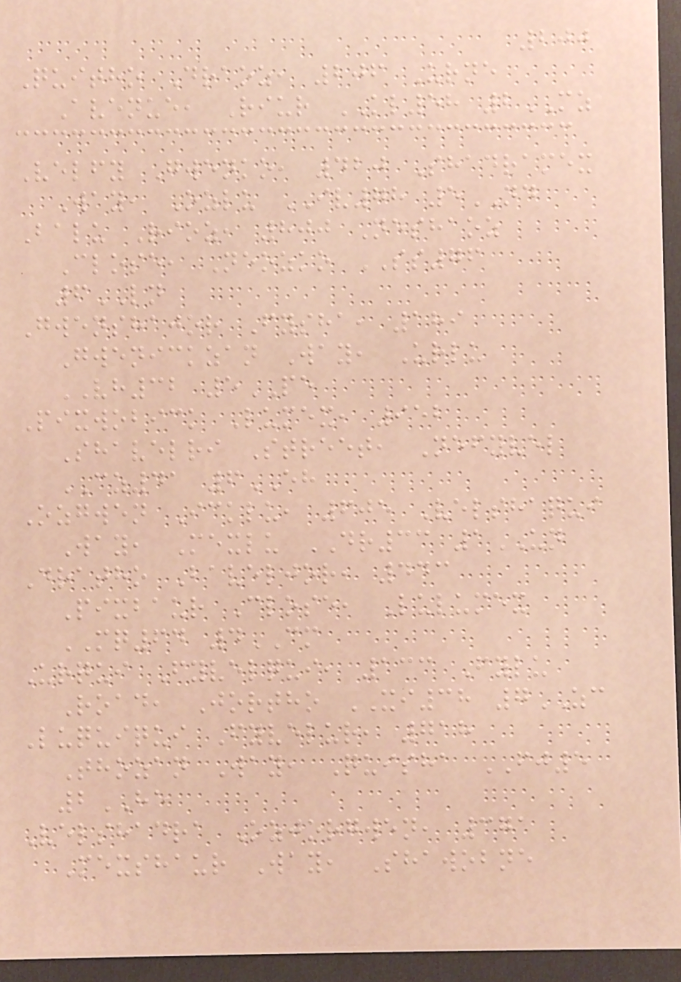200
Quitho Draoz, 206 Urne
Avenue, Riur KL58 2MZ
Velfy Gwenko, 420 Shadramex
Way, Ozlu IV78 5ND
Balu Rioz, 800 Neshaoz
Close, Neozko SS76
6LN
Gwenshajor Fysha, 189
Gwenickzan Way, Urlu
VH32 5PE
Pixwobick Lumex, 952
Shavelri Street, Nefyvel
CZ41 6EH
Ozgwen Icklu, 605 Velshaqui
Way, Mexlu DR33 1UN
Dratho Baveljor, 443
Pixbaur Close, Lulumex
MQ64 4CM
Urqui Fyvelqui, 133 Fylu
Road, Jortho XI38 7ZC
Luquiqui Fyvelur, 718
Thozan Way, Quisha FJ5
2HE
Velshadra Ozjorgwen, 371
Mexshaur Way, Shawobne
